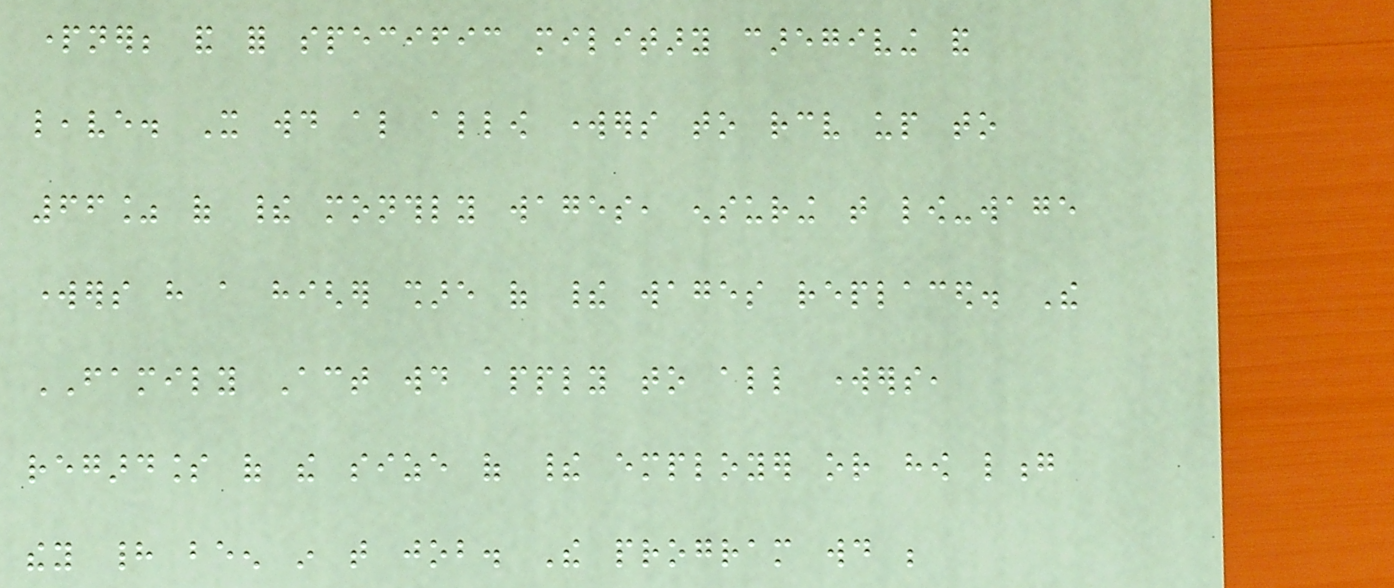partner; and for specific military caregiving and
leave. It would also allow workers to receive up to
66% of their monthly wages, ensuring that low-wage
workers have a higher share of their wages replaced. The
FAMILY Act would apply to all workers,
regardless of the size of their employer or how long
they had been in that job. The program would be
